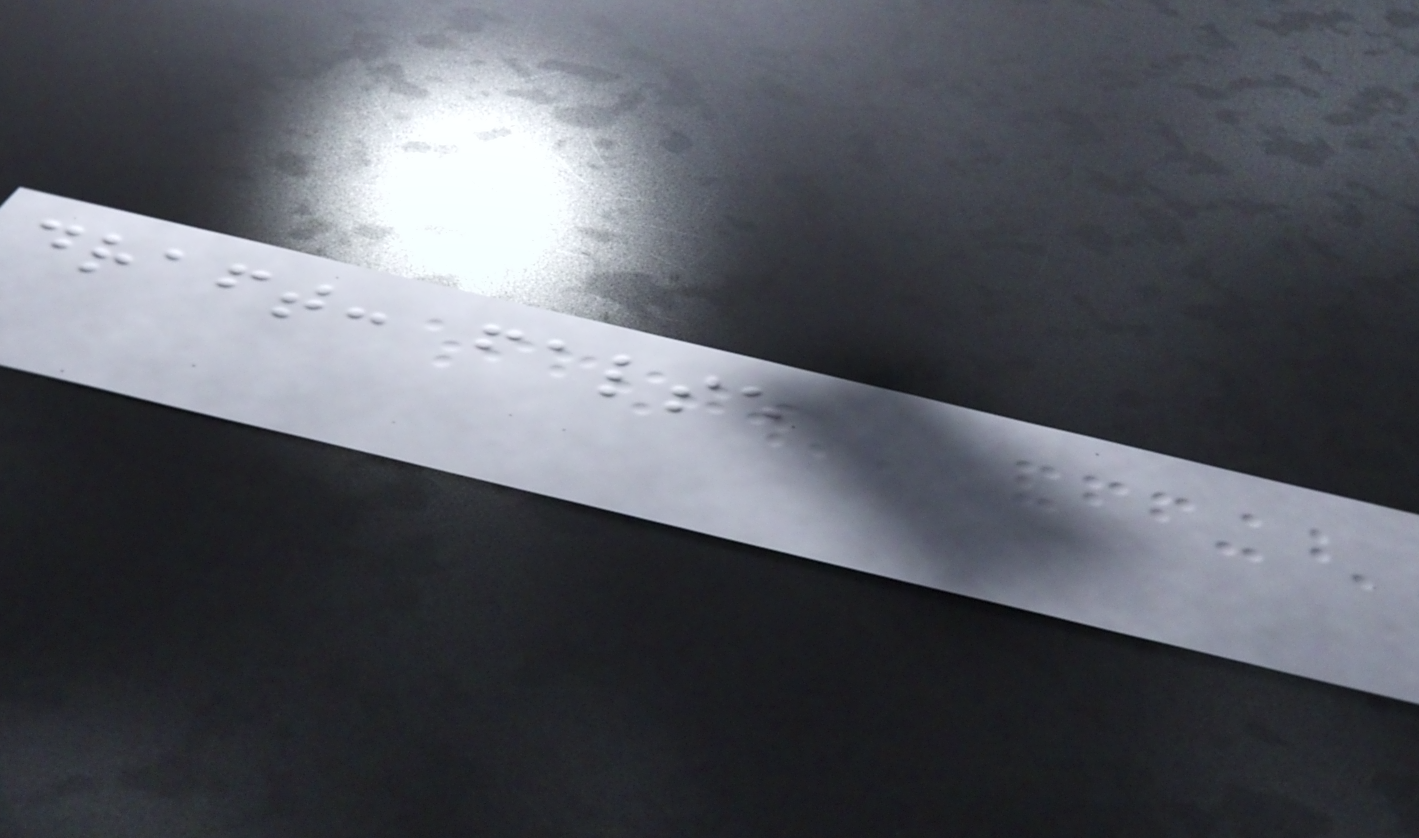draft: false
